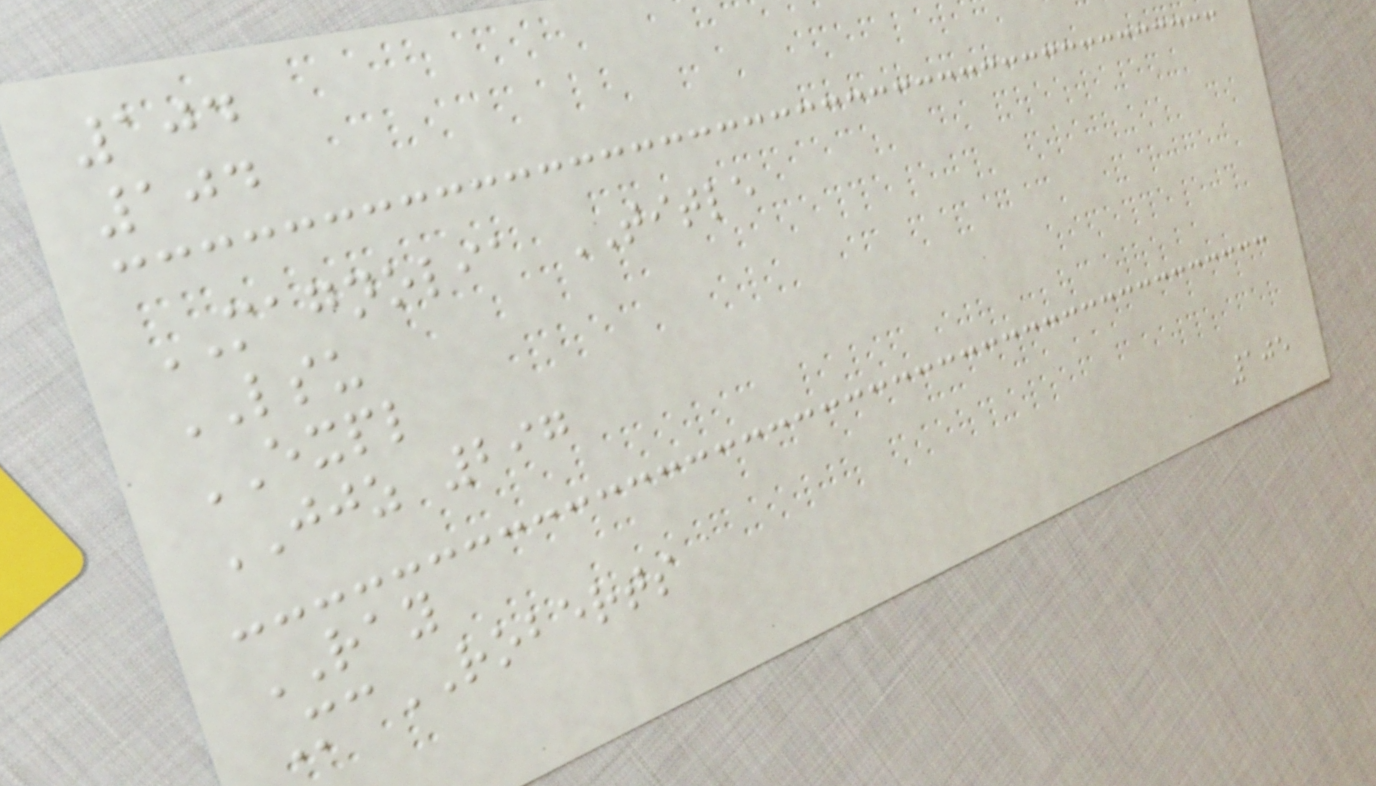104
104
MAGNOLIA TITLE
LSU
EXPL
JJZ 297
RAY
McROBERTS
105
